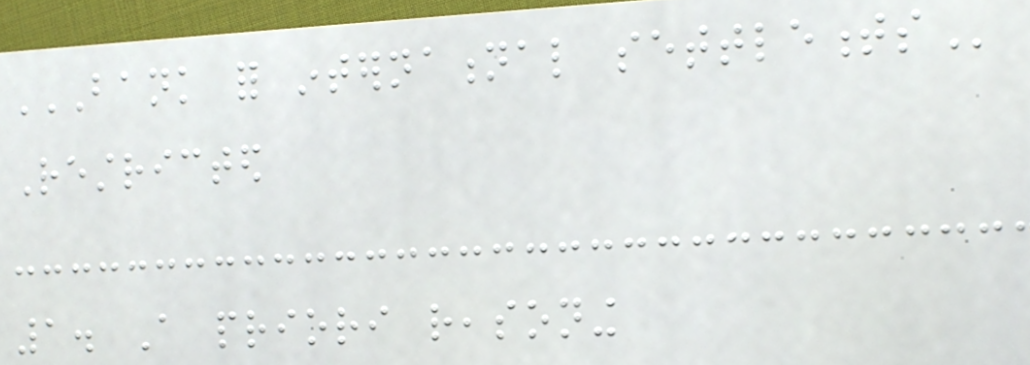BANK FOR INTERNATIONAL SETTLEMENTS
Restricted
1. A priori reasoning
